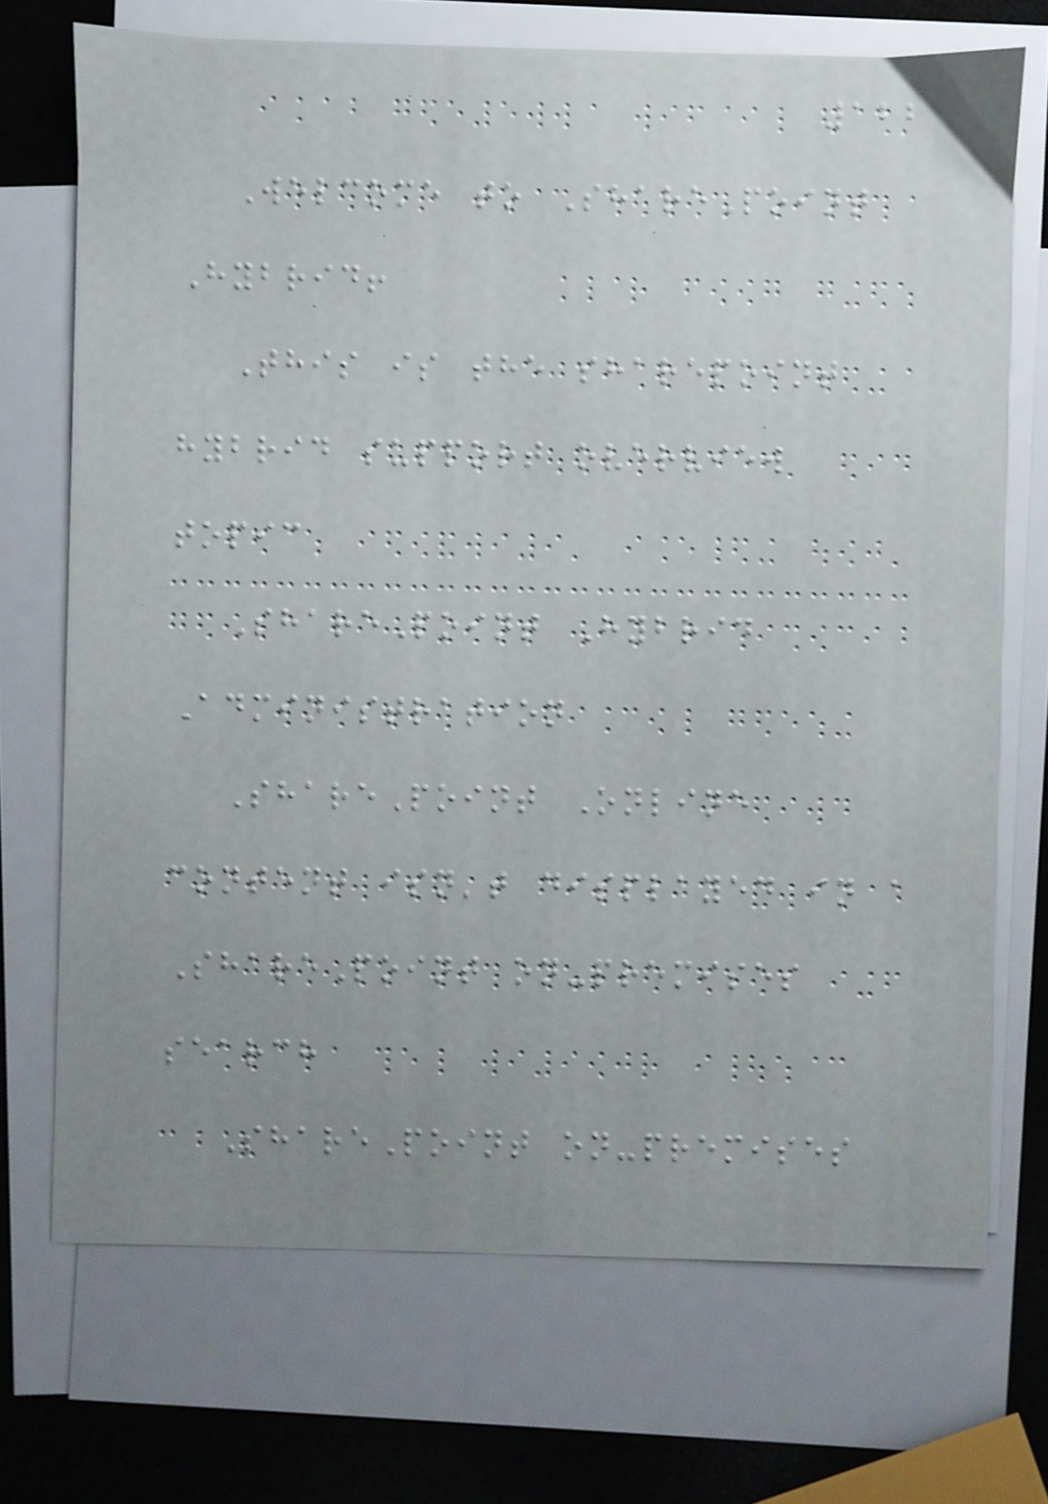122
Welcome to SharePoint
Hybrid!
This is the sharepoint
hybrid support overview
topic
SharePoint Hybrid
Administration
SharePoint Online
content isn't displayed in a
SharePoint on-premises
search
SharePoint on-premises
